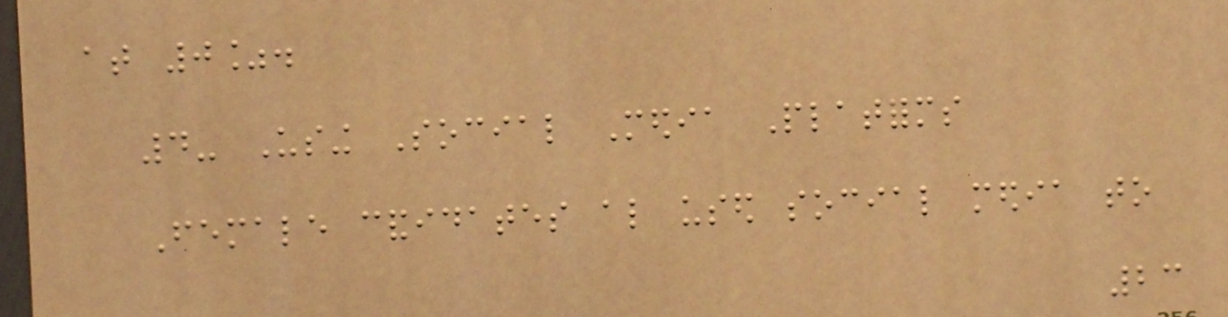at 0%.
4- Using Social Media Platforms
Female candidates also used social media to
23
